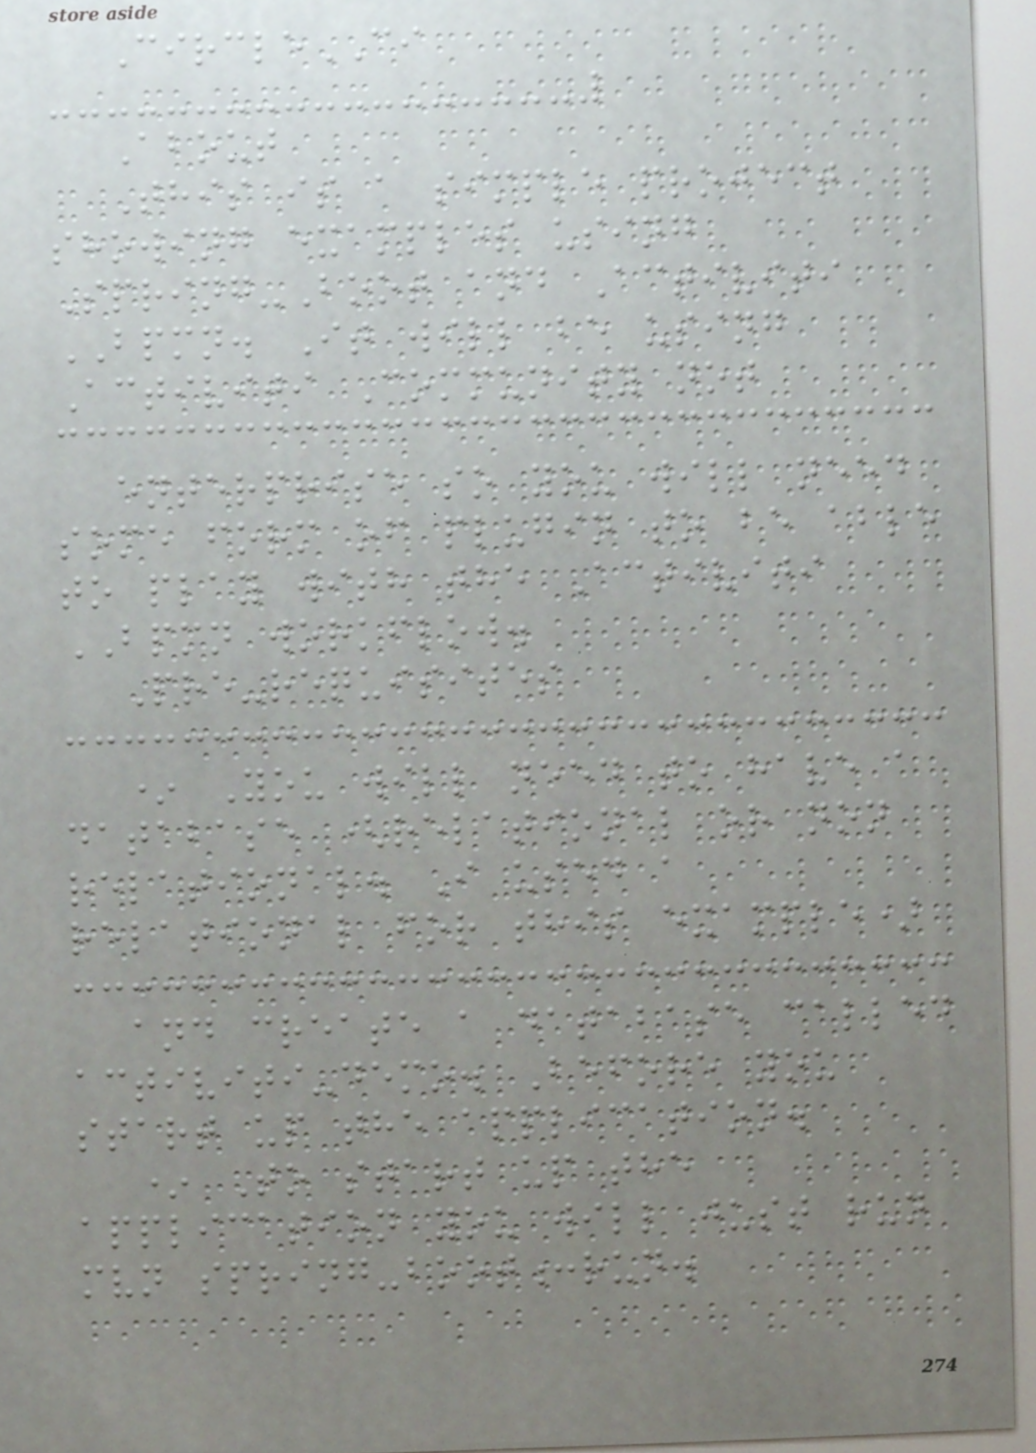CircleCI
About
This is a simple project
showing examples using
Spring-Boot and Activiti
BPMN. It will be using
Activiti Community not
enterprise so you will need
some form of plugin to be able
to play with the Activiti
BPMN workflow.
Pre-requisites
* You will need to have a
database (relational or non
relational. I used a
relational for this example)
and create a database called
activiti-demo. Before you
start up the application.
* To start up the
application you will just run
mvn spring-boot:run.
